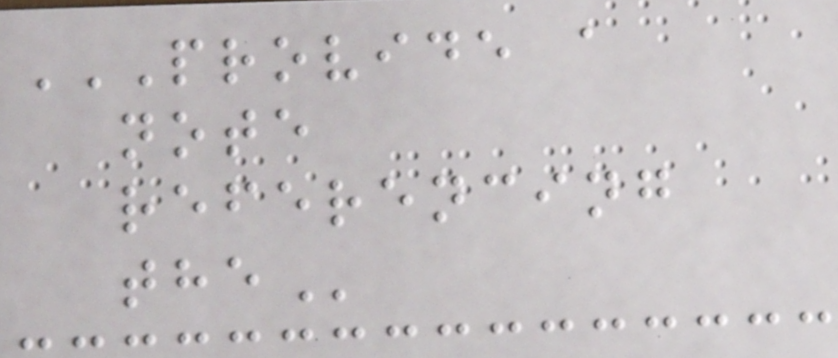PROVIDE A
NOTE
REFERENCING
THE
